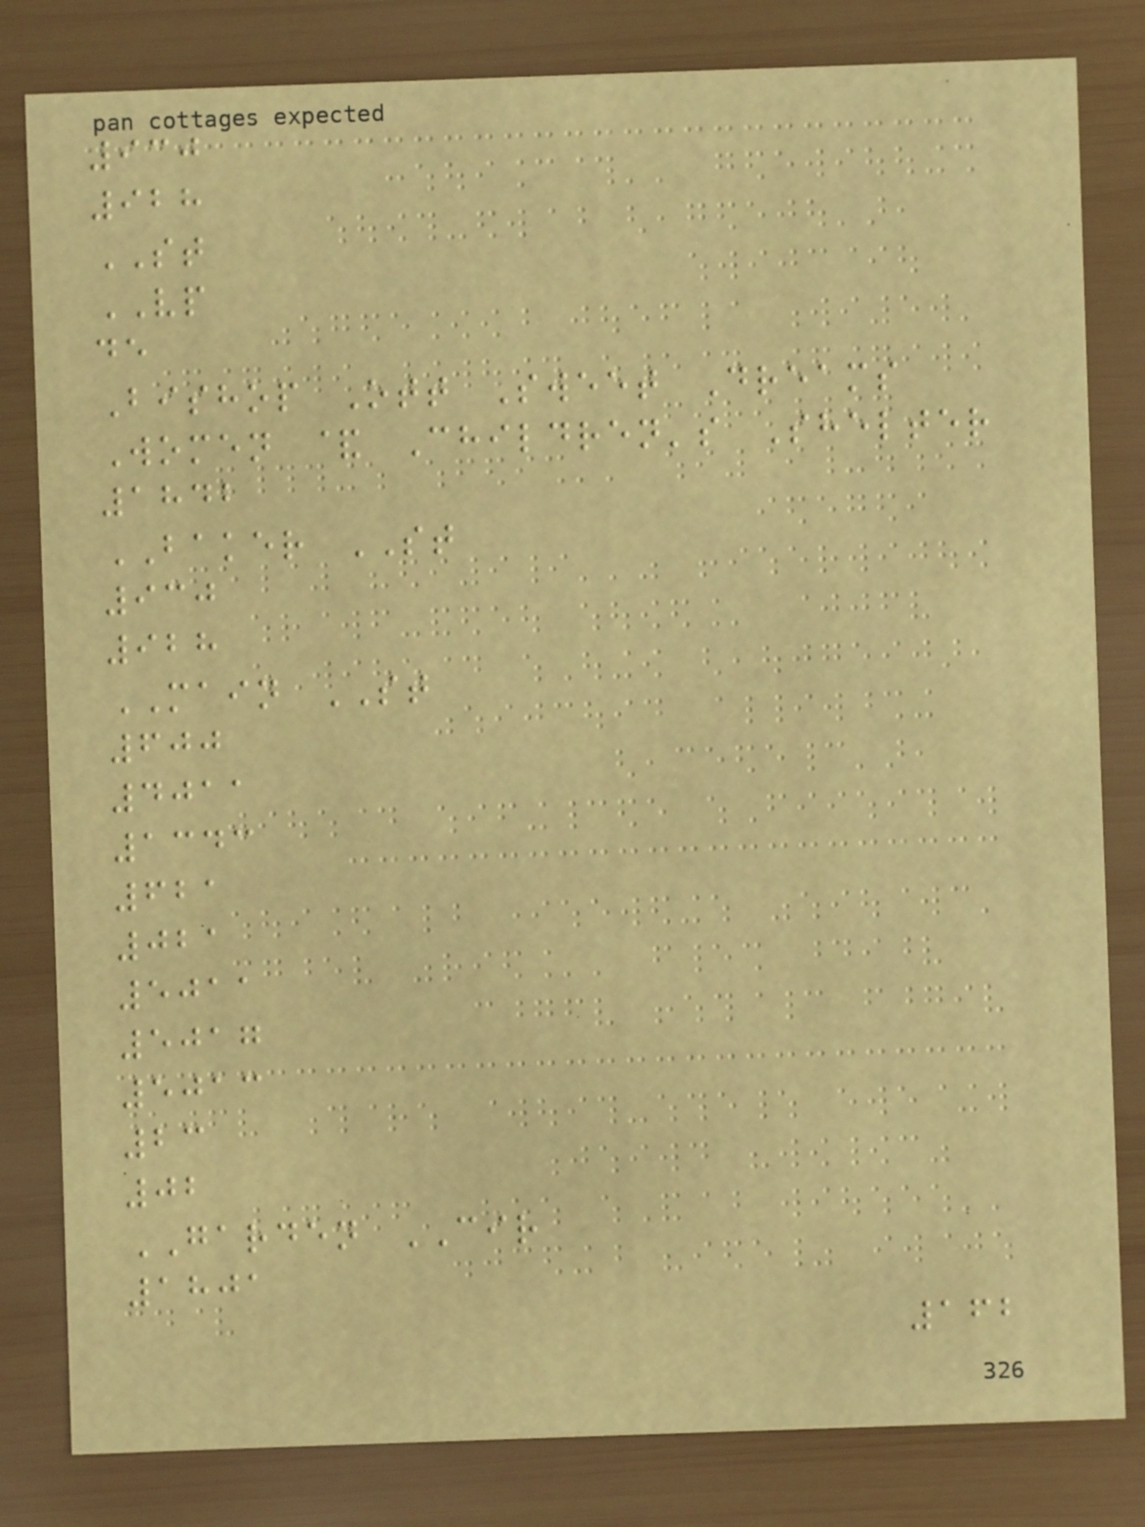930
928
ST
VP
de
Bishop Ott Sweet Dreams
Women & Children's Shelter
1842
BAKER ST
930
928
MAIN ST
600
4011
1343
621
021
5011
5017
5013
23
02
GARDEN CIR
1801
162
